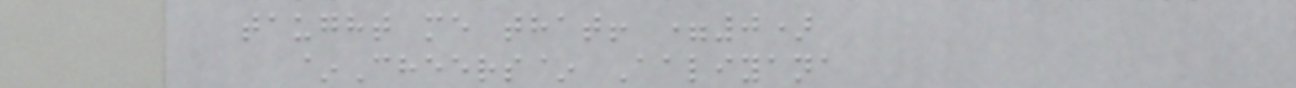taught me that! =0)
~Cheers~ Aaliyana
